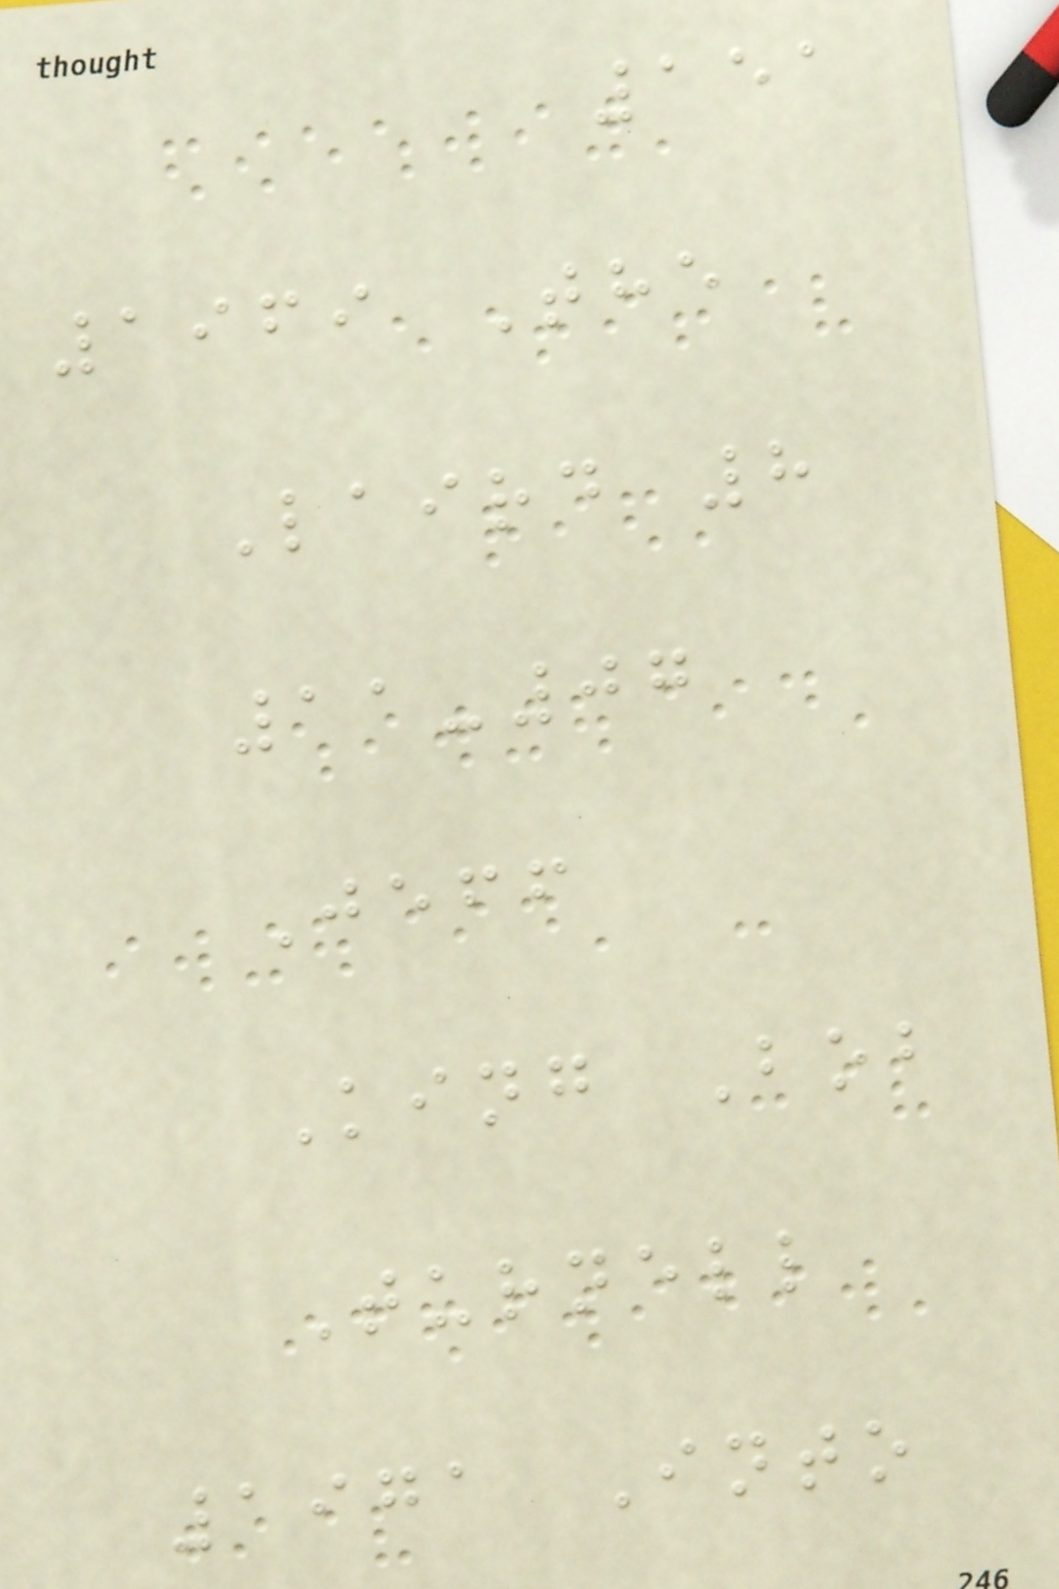151
1969 The
Laird 8
11-07
Jeff
King Bob
Turnell
1971 Into
